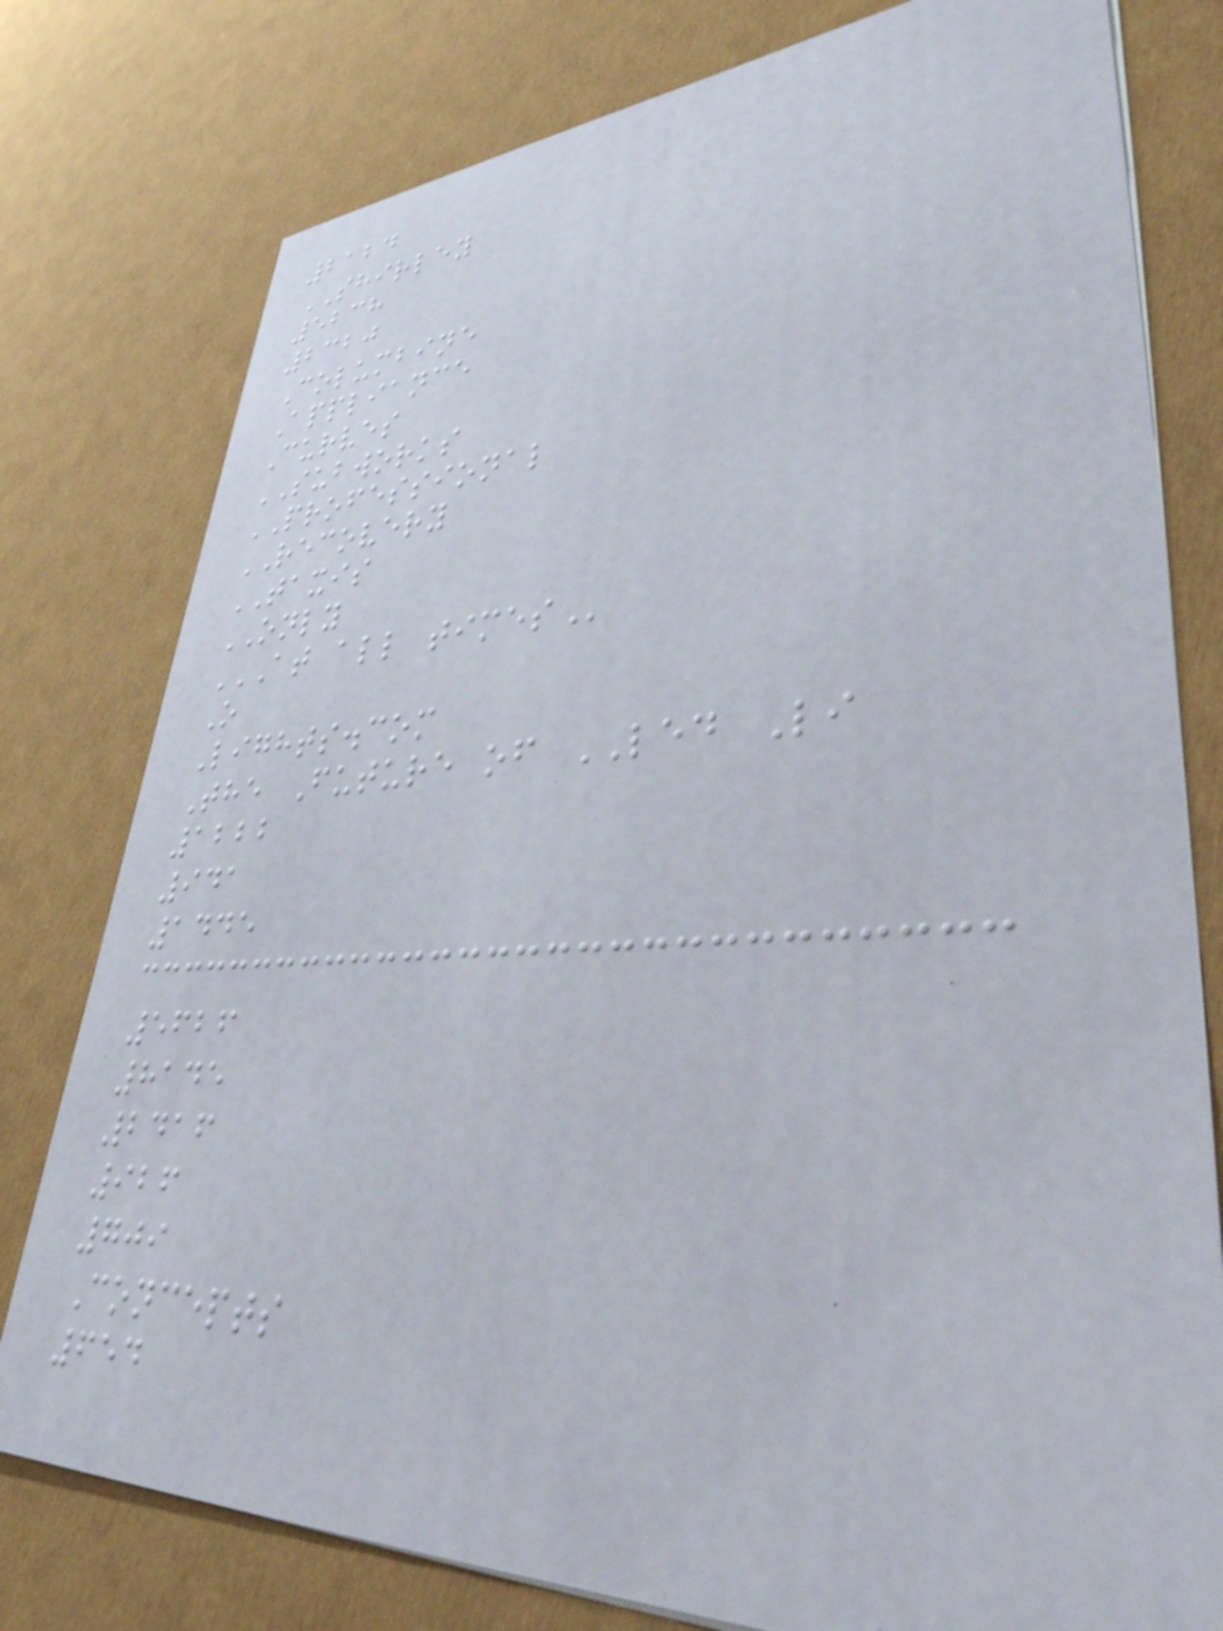2124
SHIRLEY
5238
2320
Columbine
Appliance
Curves
SUBWORKS
PROFESSIONAL
RECOVERY
TAXIS
ONLY
AT ALL TIMES
O
Lights.com
The Future of LED Li
1222
941
1445
5626
8145
2416
926
709
Concepts
654
